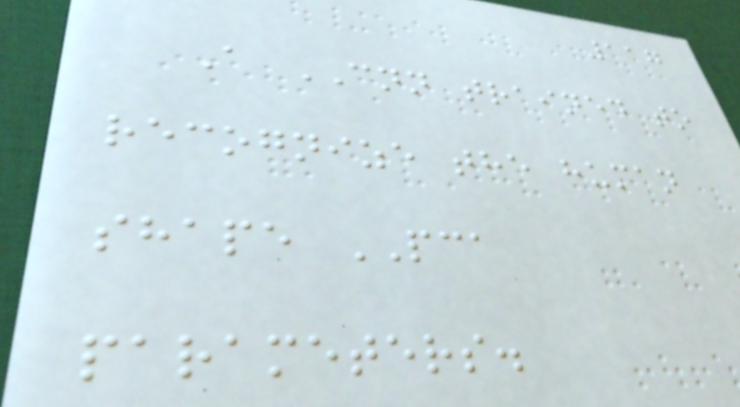117
A CNN trained to
recognize the human
shape PCA
parameters.
